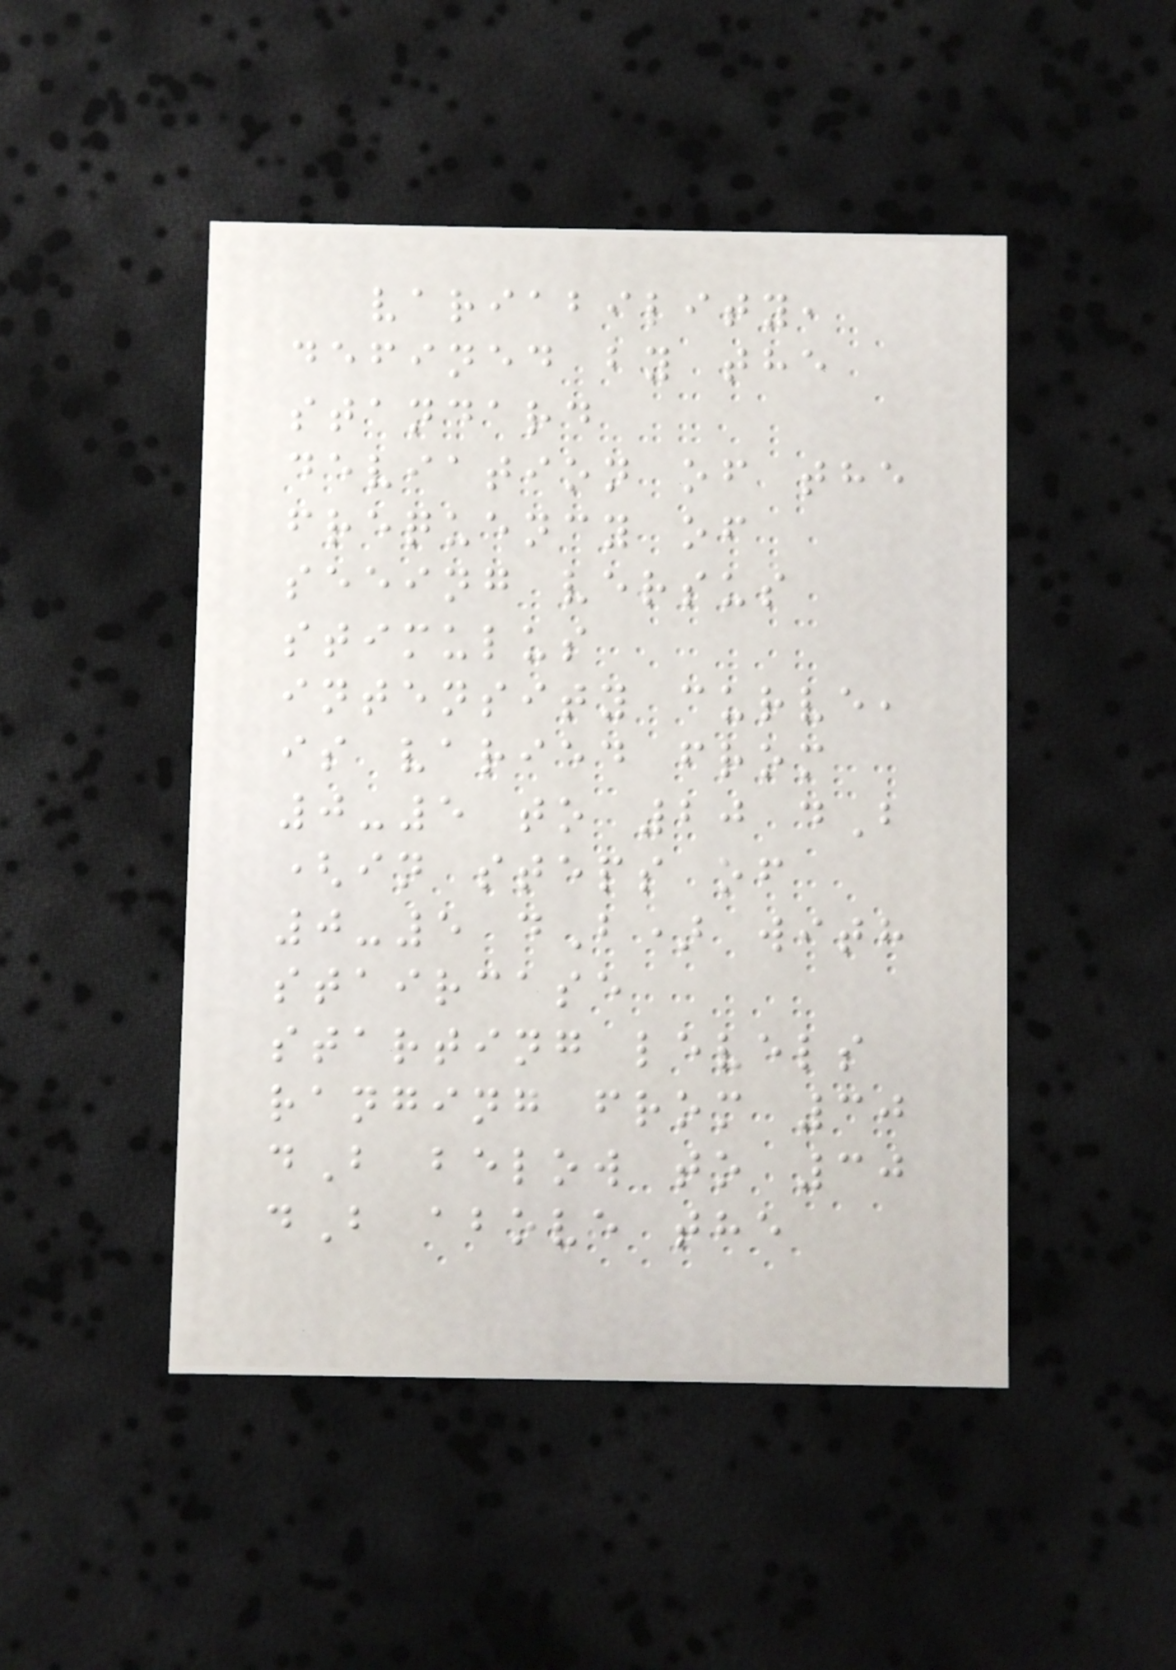variability,
defined by the
standard
deviation of the
frequency of
seeing versus
stimulus
intensity curve,
is varied from
0-5 to 20 dB
(in steps of
0-5 dB) with
staircase
starting levels
ranging from 30
dB below to 30
dB above the
